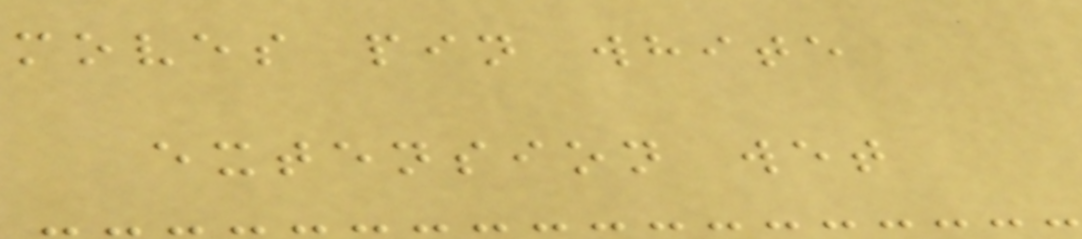moves pin white
extension wet
